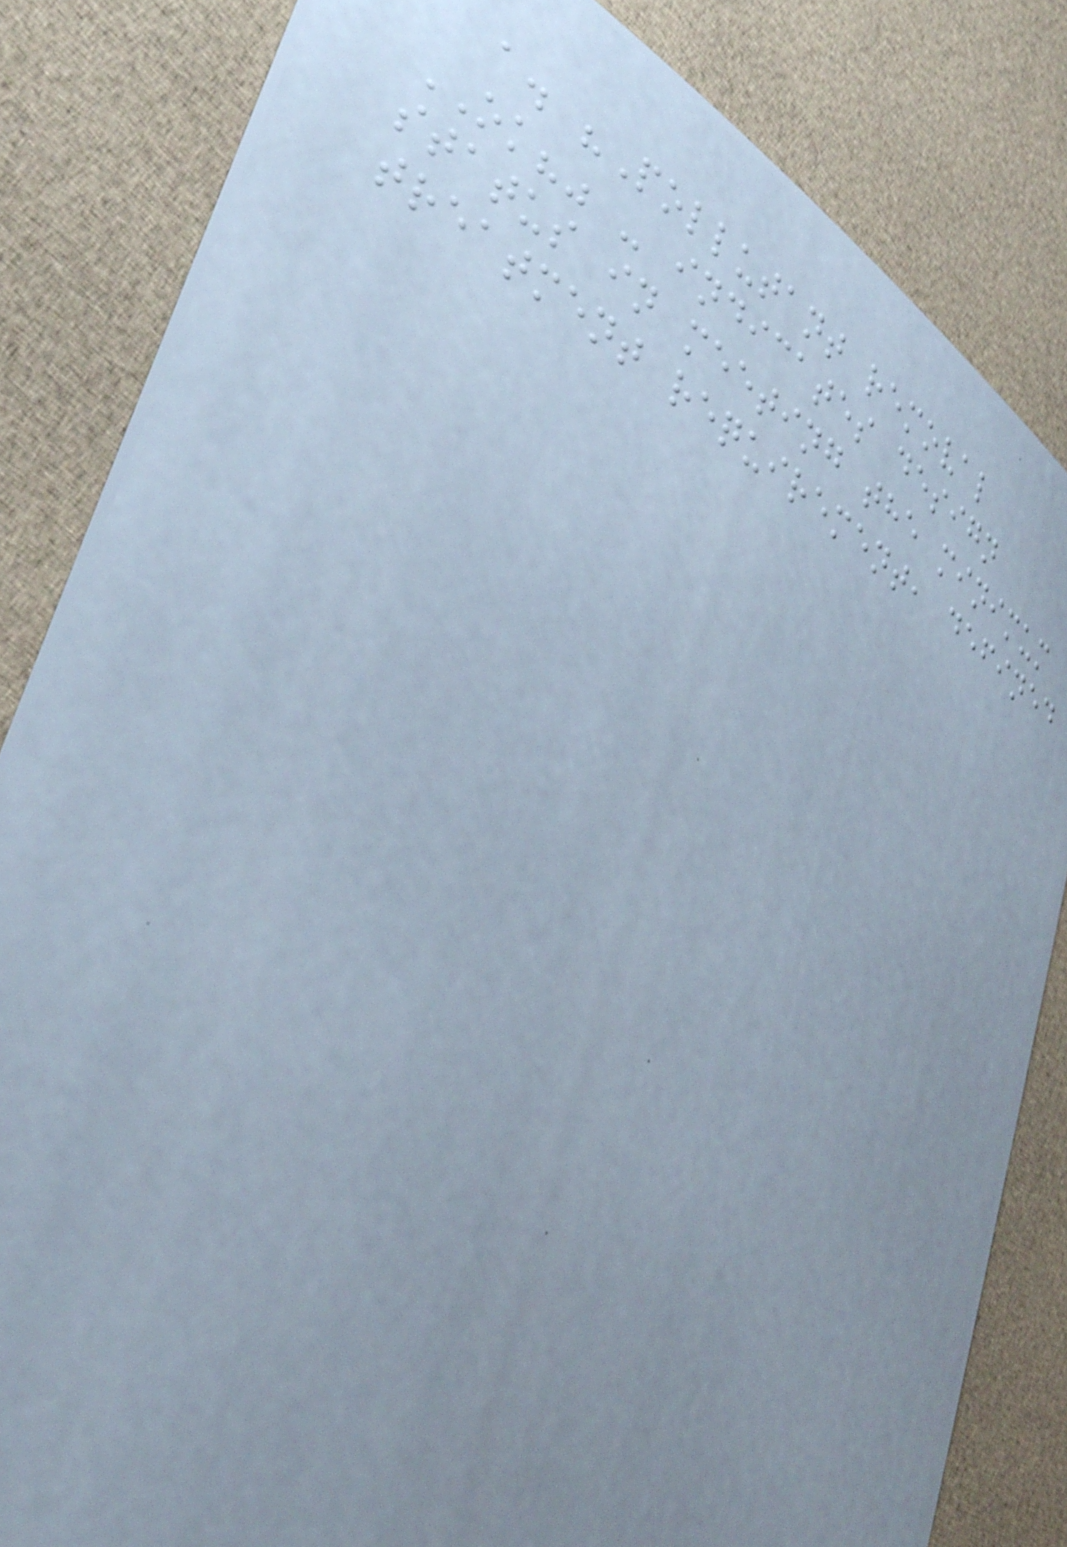a. "Pollutant removal
OK?" - indicates design
status in meeting the minimum
treatment requirement, defined
